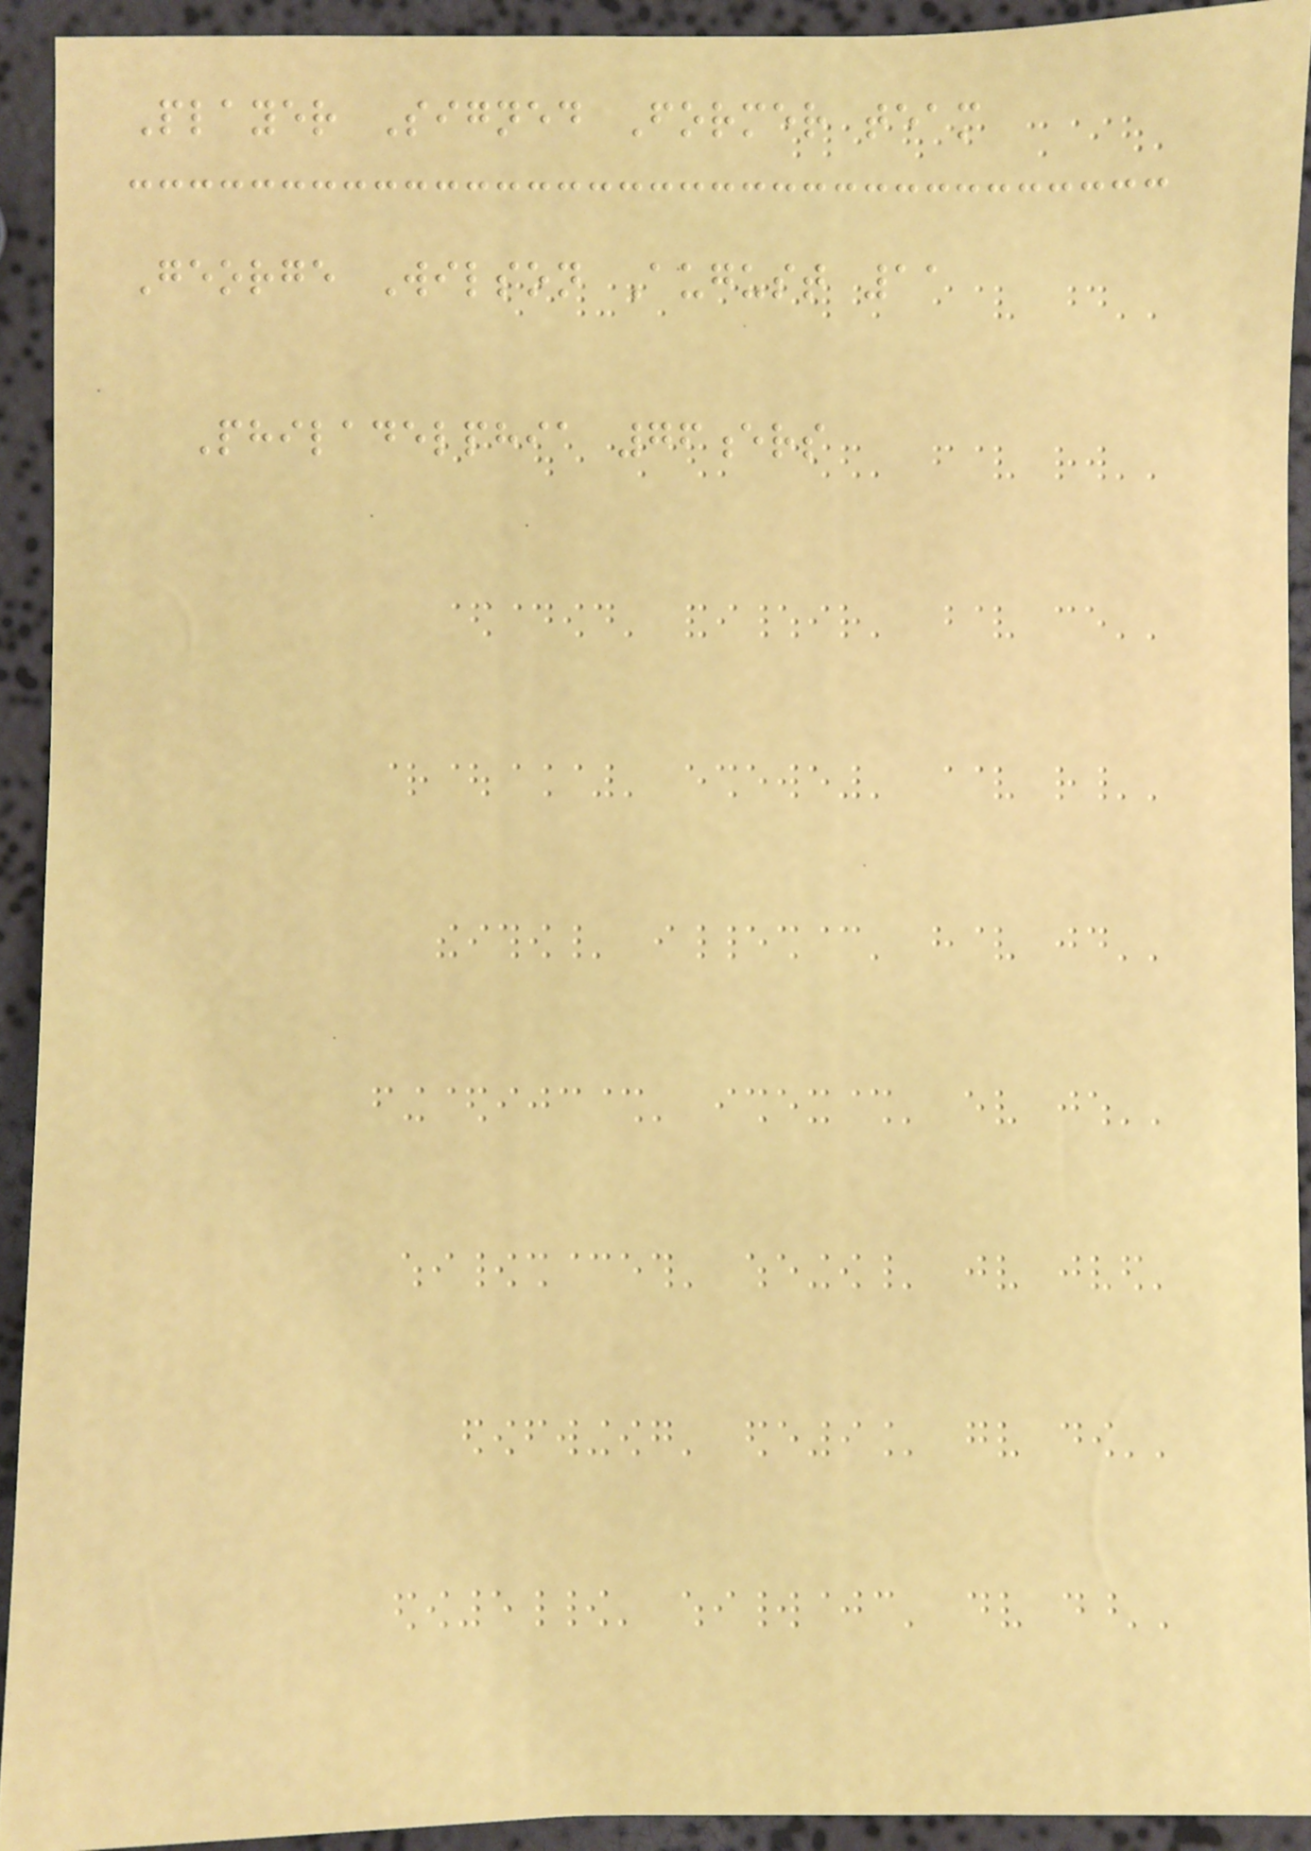Player Signed Former team
George Wilson August 11
Philadelphia 76ers
